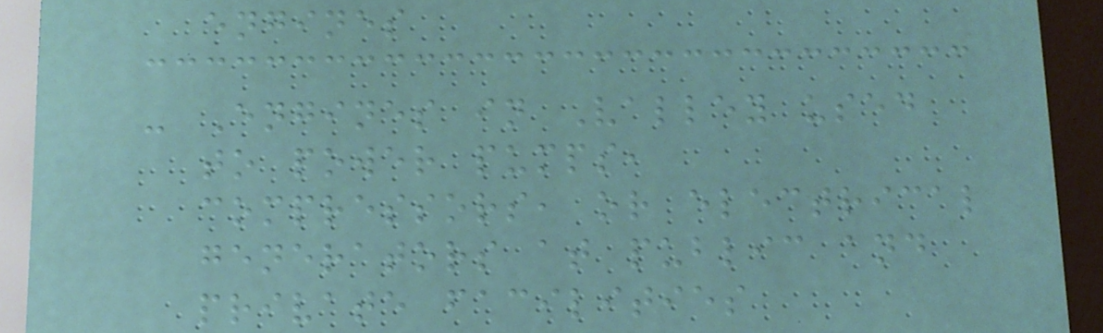engines
- Engines in Valley used
to power pumps,
compressors, or electrical
generators at public and
private facilities
